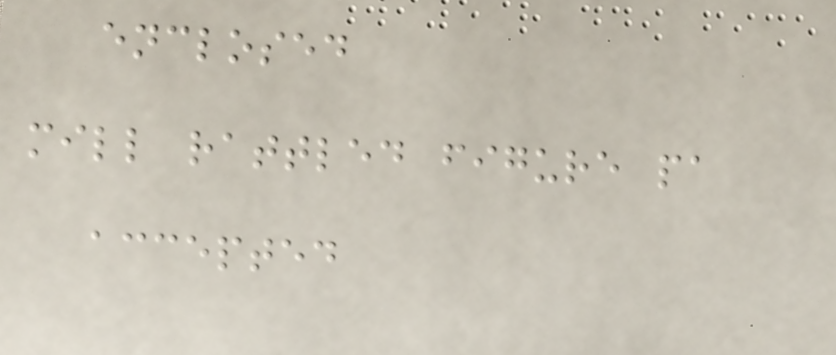enclosed
mill rattled figure pa
accepted
